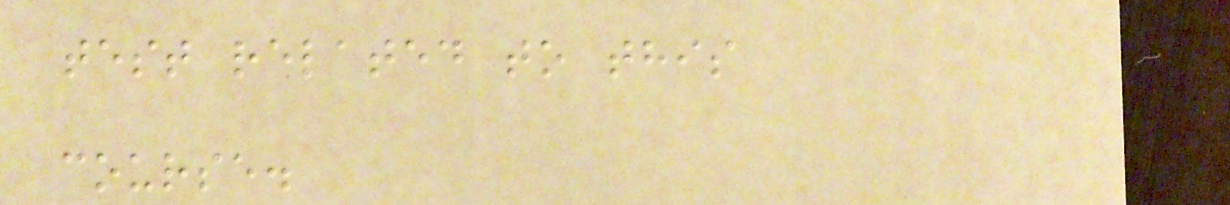test related to this
course.
